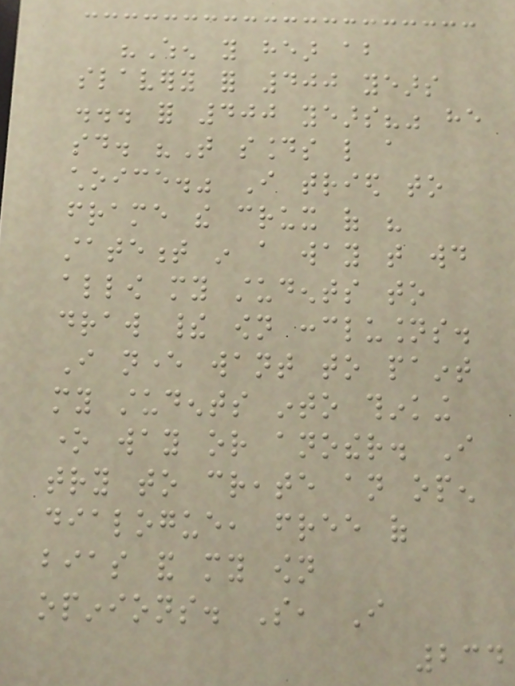"When you hear about
slavery for 400 years
... for 400 years?" he
said. "That sounds like a
choice." I tried to
frame the crux of his
statement in a way that would
allow my students to
draw their own conclusions.
I never want to paint
my students into thinking
one way or another. I
try to create an open
dialogue, free of
bias and my own
opinions. So, I
234
